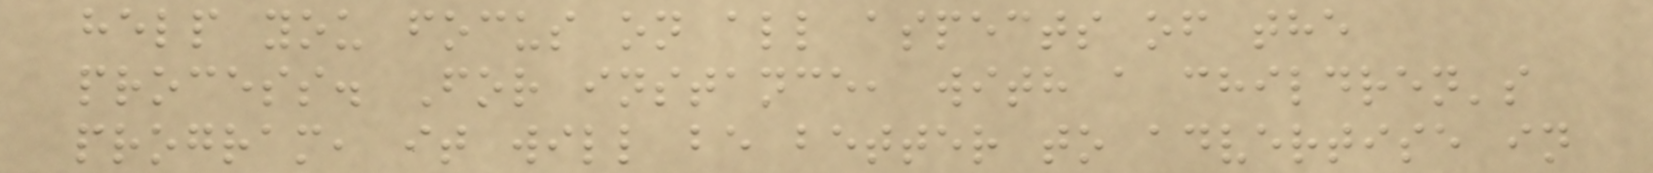help you focus on all aspects of the
process. For instance, with a children's
program, it will be better to advertise in
